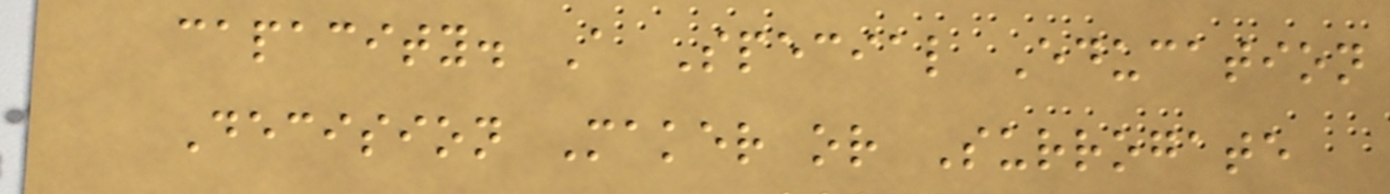capacity. A Special Education
Decision Maker or Surrogate
